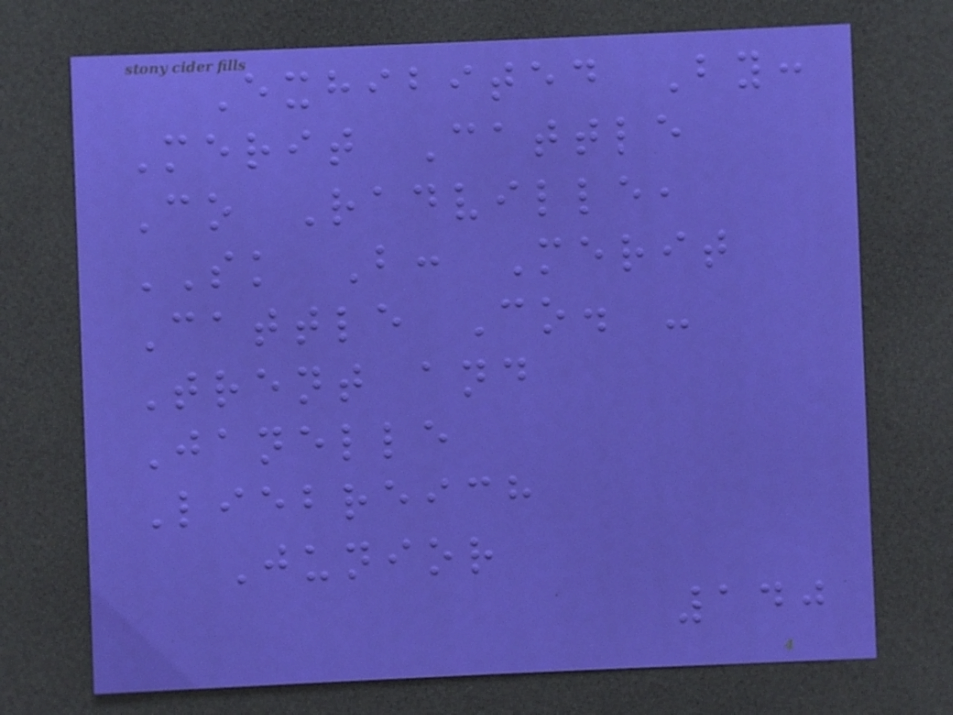Exhibited By:
Merit Cattle
Co Radville,
SK B: Merit
Cattle Co. -
Trent and
Janelle
Liebreich
Junior
140
